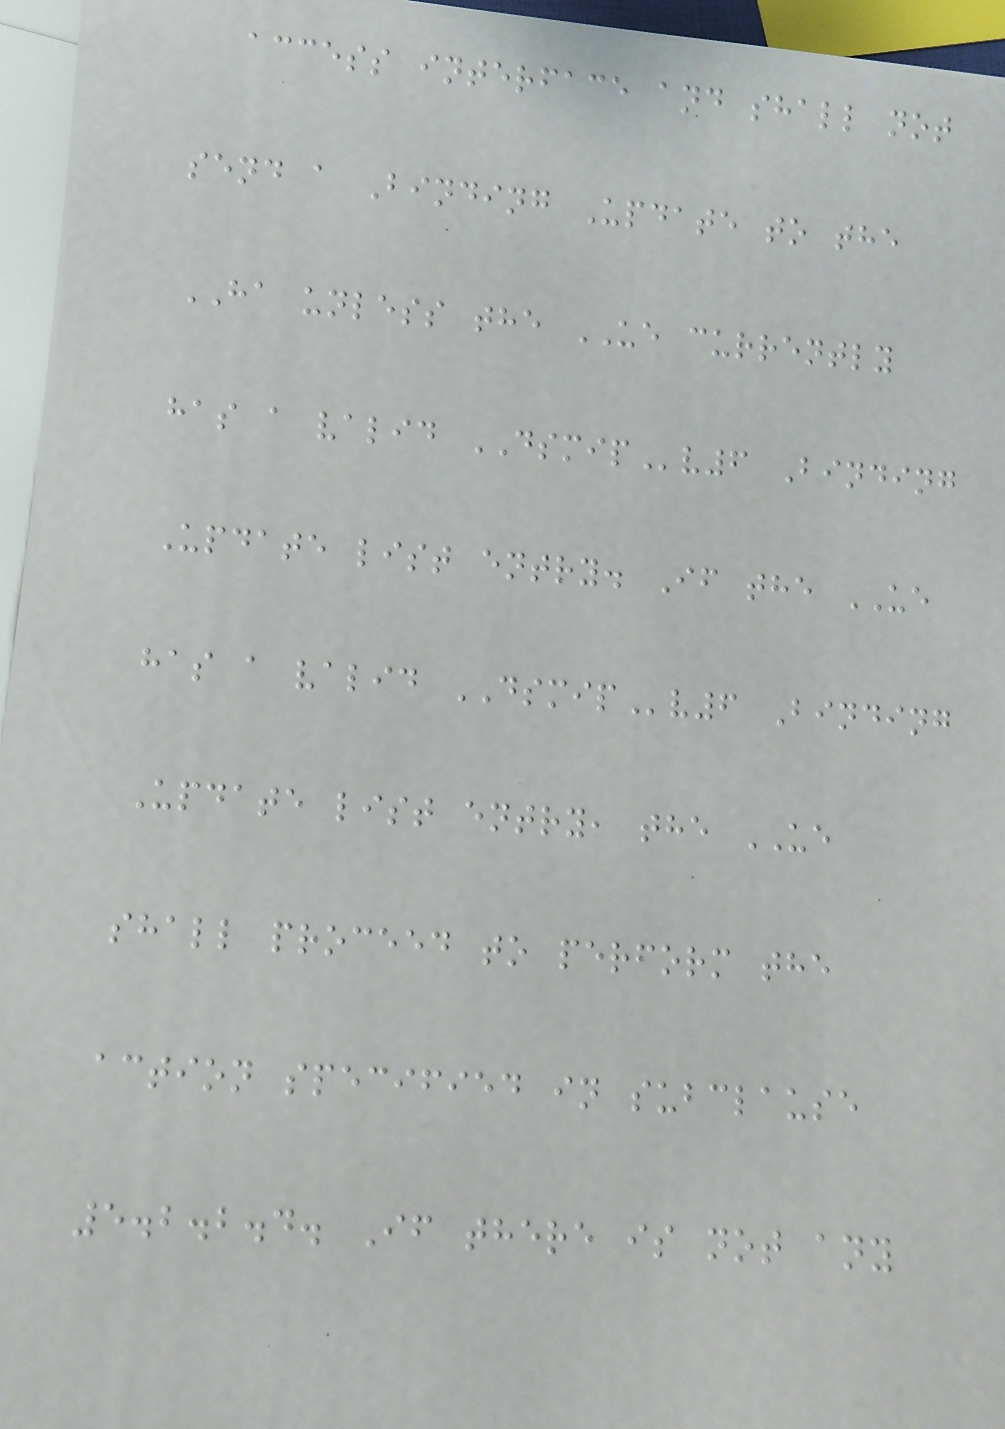access interface and shall not
send a Binding Update to the
HA unless the UE currently
has a valid DSMIPv6 Binding
Update list entry. If the UE
has a valid DSMIPv6 Binding
Update list entry, the UE
shall proceed to perform the
action specified in subclause
5.2.2.4. If there is not any
